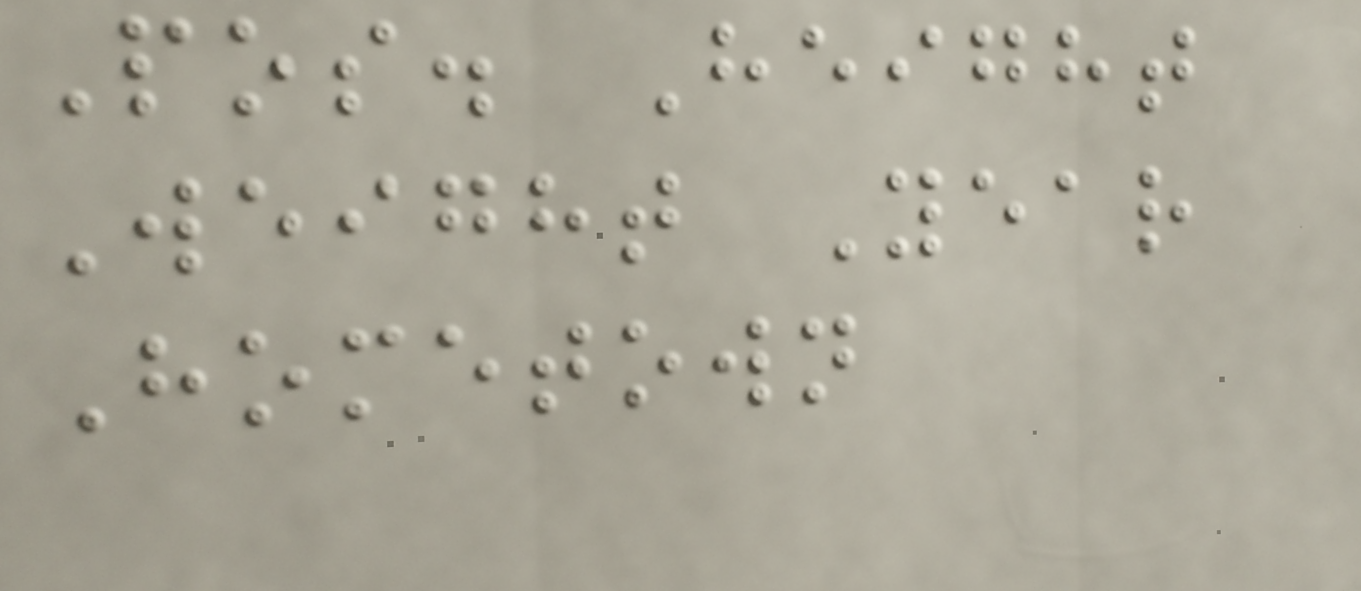Pos. Height
Weight Year
Hometown
